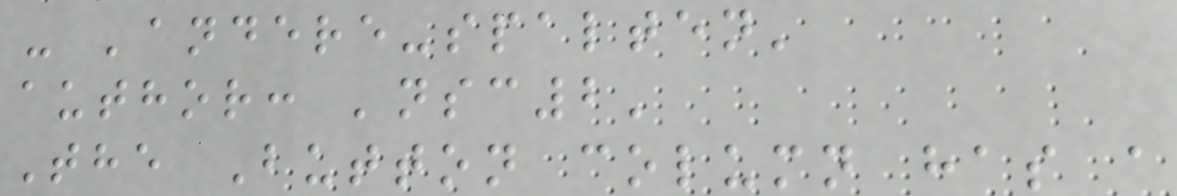- 'andere-spalten'
author: 'nsc2'
The Button column has a
